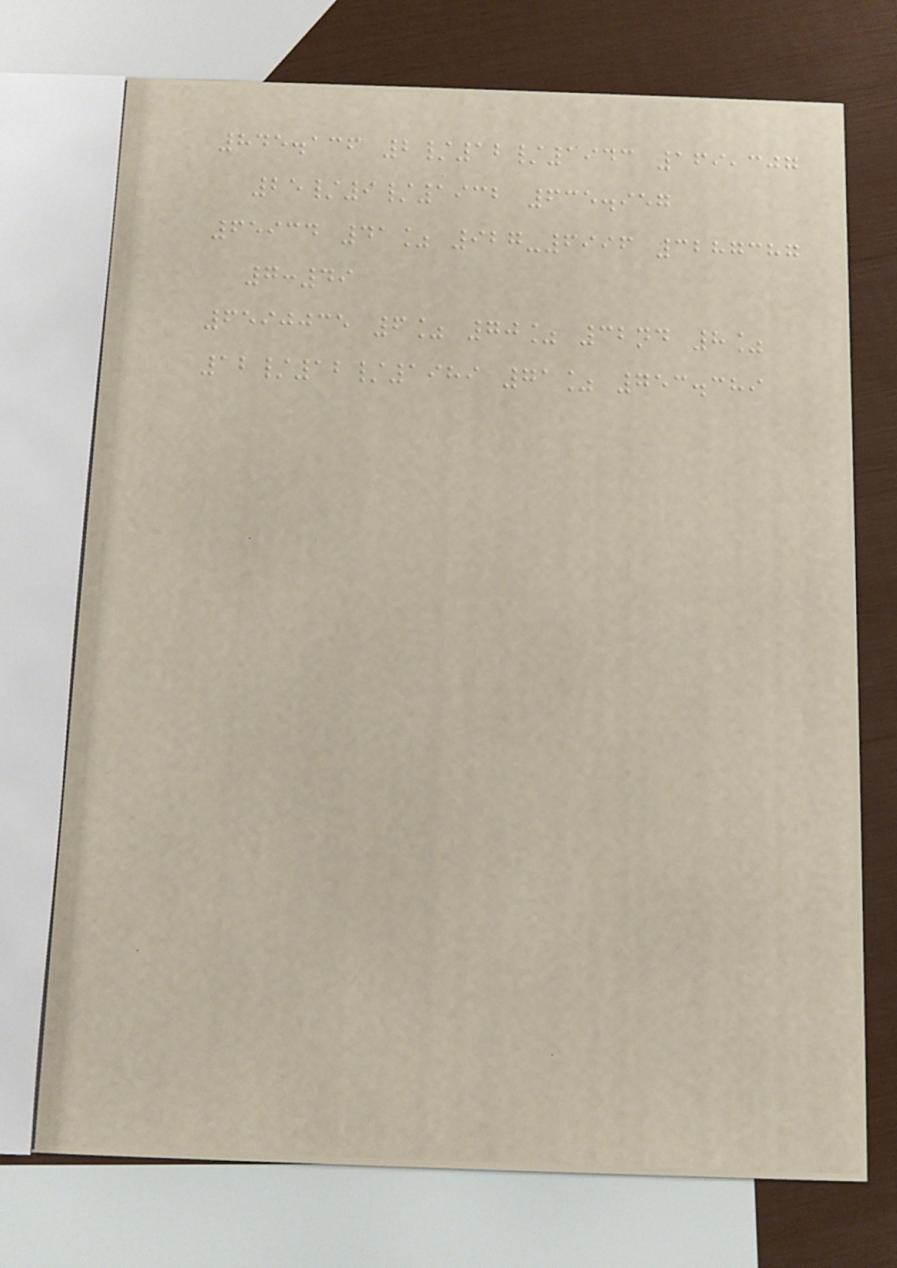845.136 2/12/1943 169,307
25/9/1932 635.957
65934 41% 927-6996 3287387
7:49
6590035 6% 70% 32nd 8%
12/12/1989 71% 753.389
